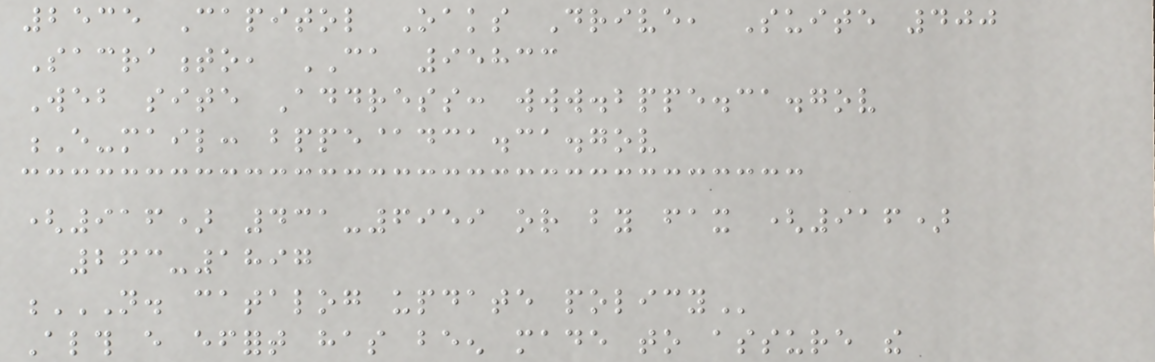2535 Capitol Oaks Drive, Suite 400
Sacramento, CA 95833
Web site Address: www.bppe.ca.gov
E-mail: bppe@dca.ca.gov
(916) 431-6959 or by fax (916)
263-1897
N. CATALOG UPDATE POLICY
Although every effort has been made to assure the
